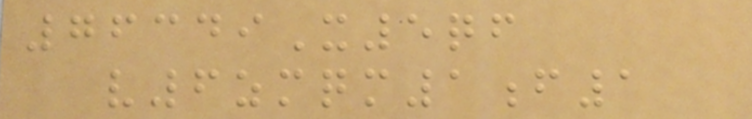76349X5qf
v6zmqm1f1
